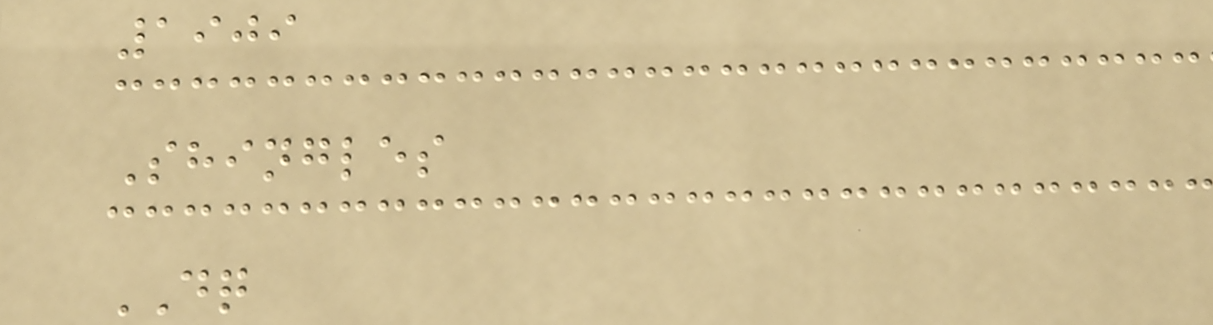1909
Shingles
DQ
